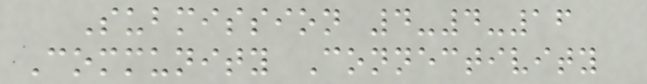Submission 4-4-16
Community Connectivity
